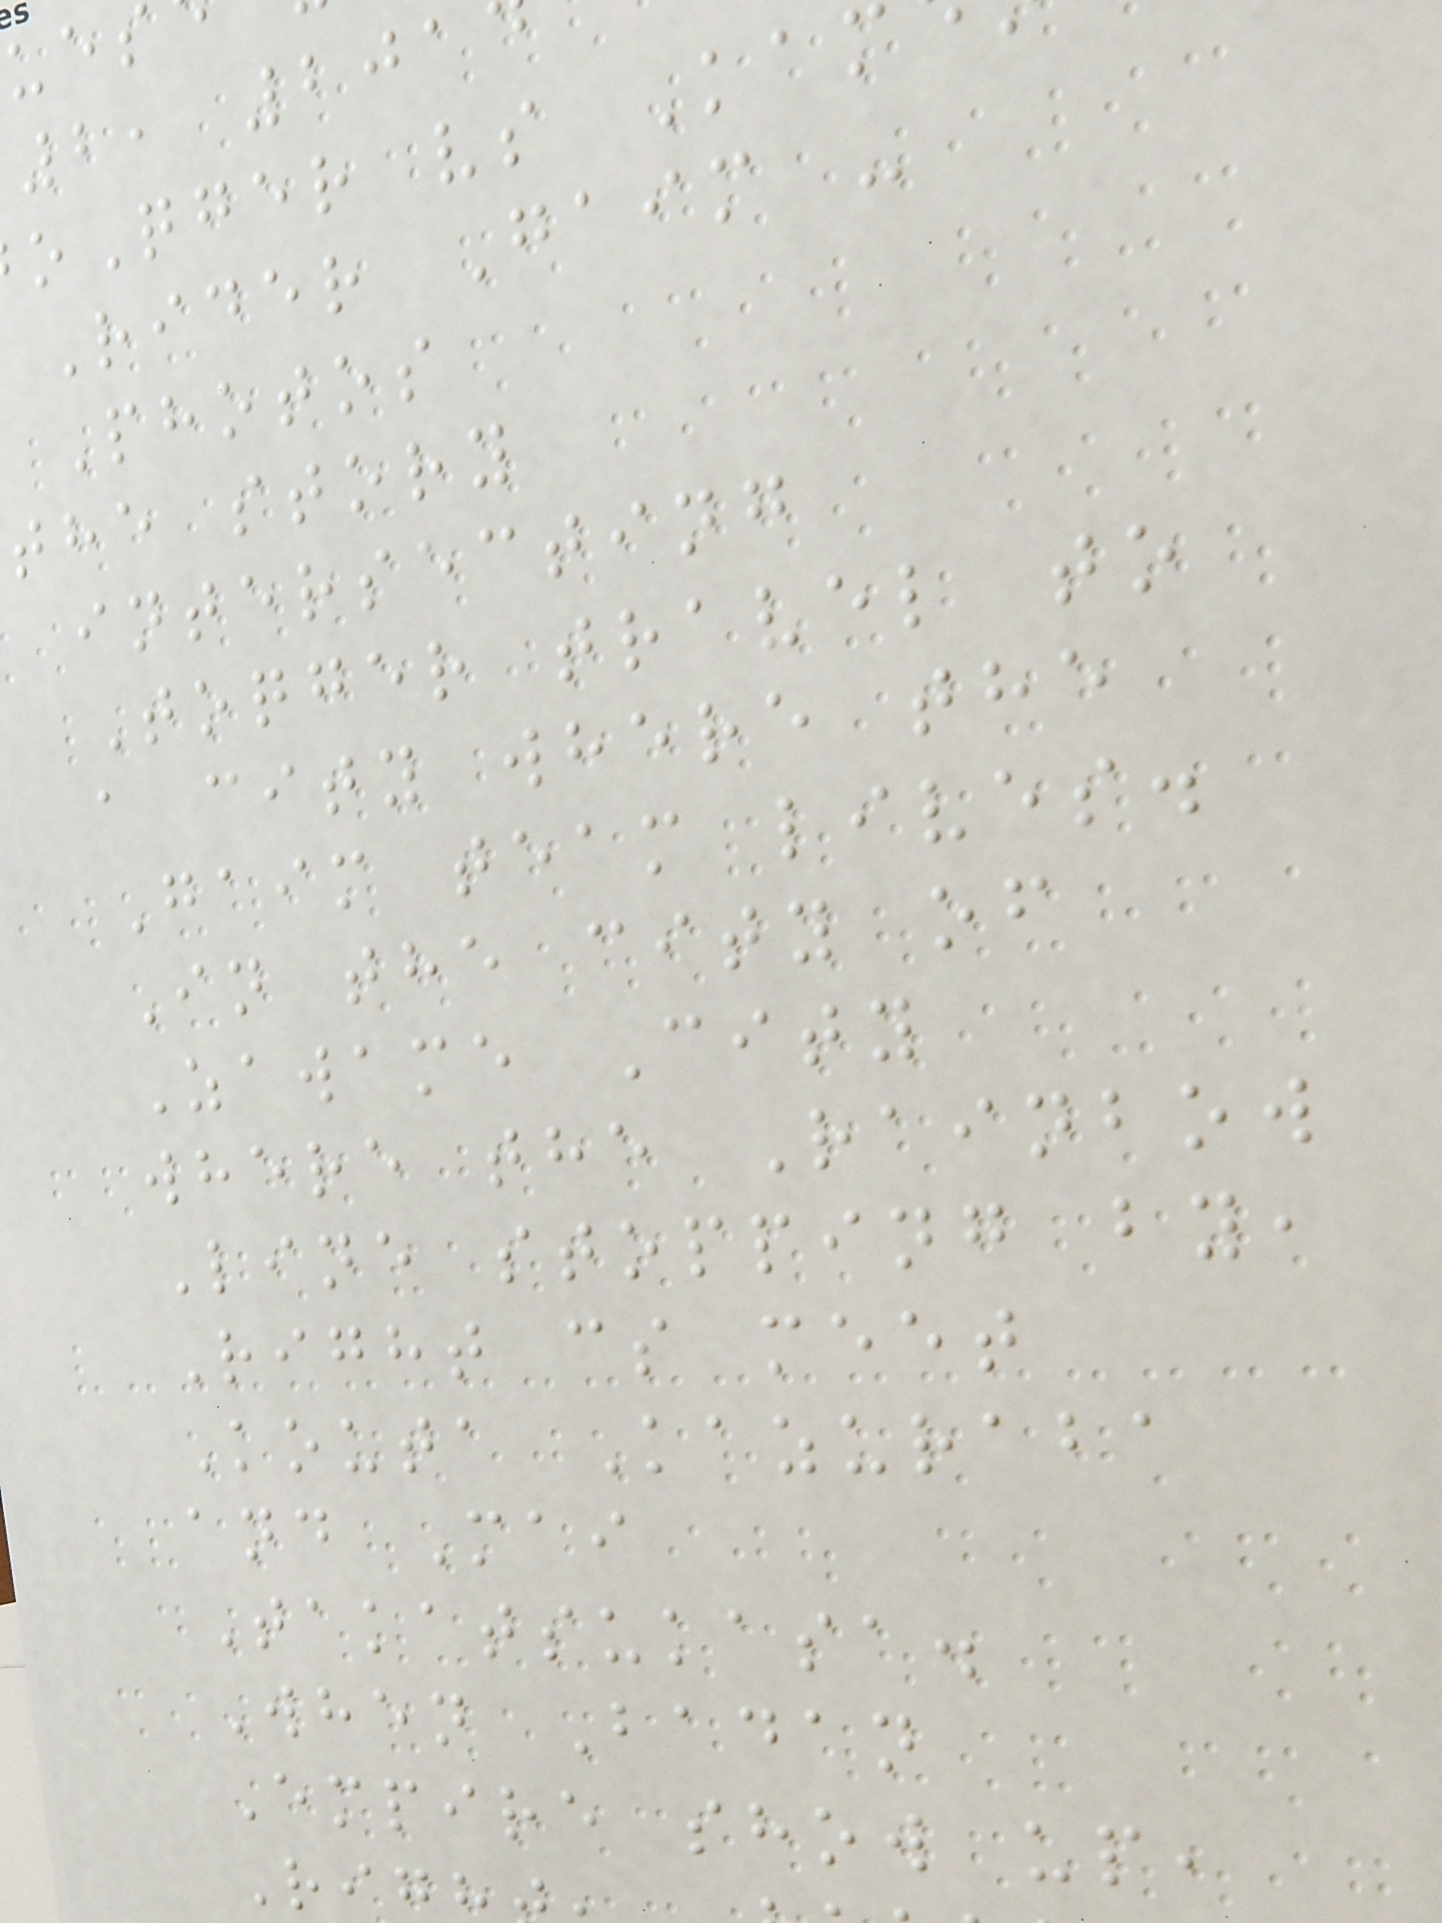2, 201
oQger vs Ka
Rider Gaim -
Photos
the story
intersecting
Toqger travel to
a city where the
Gaim team lives.
In the city of
Zawame City
where the Rainbow
Line stopping by,
Right cs meet
Kouta Kazuraba
and Mai
Takatsukasa.
When Badan
Empire show up,
